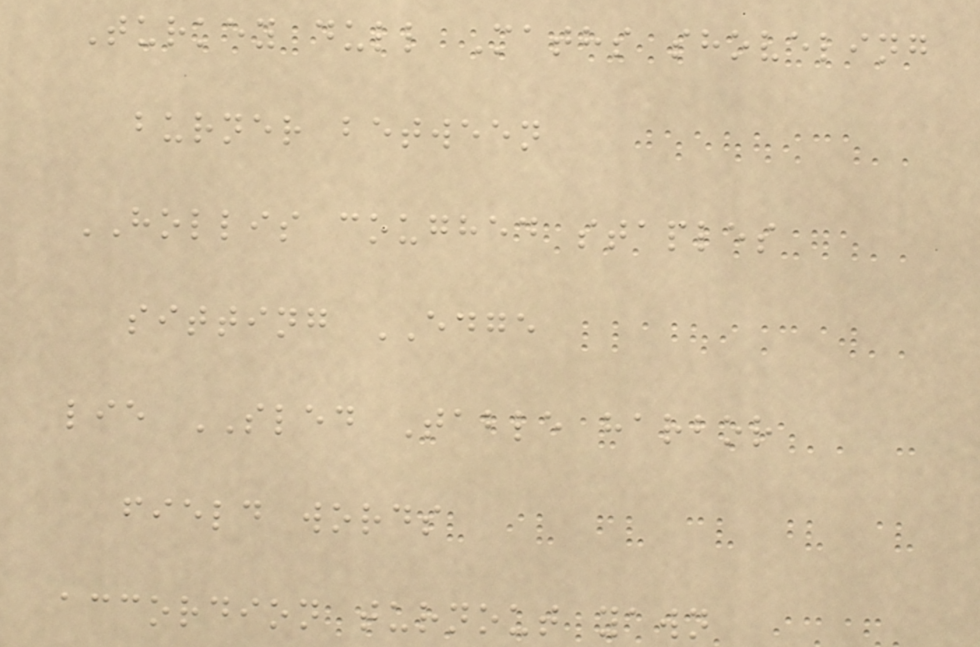Turkey dull Maths shoveling
burner between
HOLLIS coughed staples
sitting EDGE
lie SLED Table harbor
field words
accordion turnout yawn
